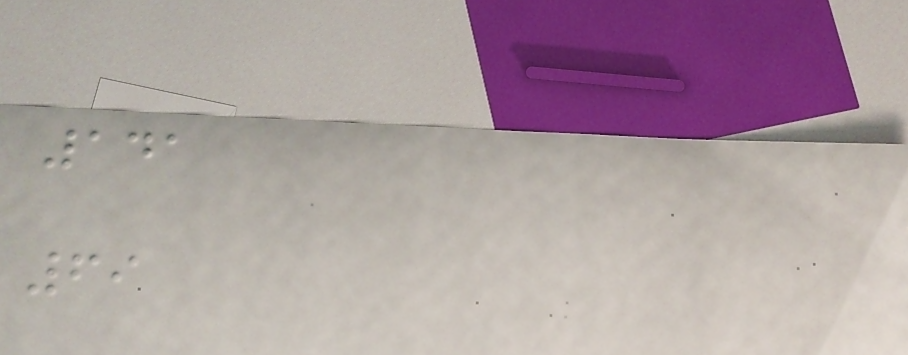141
69
